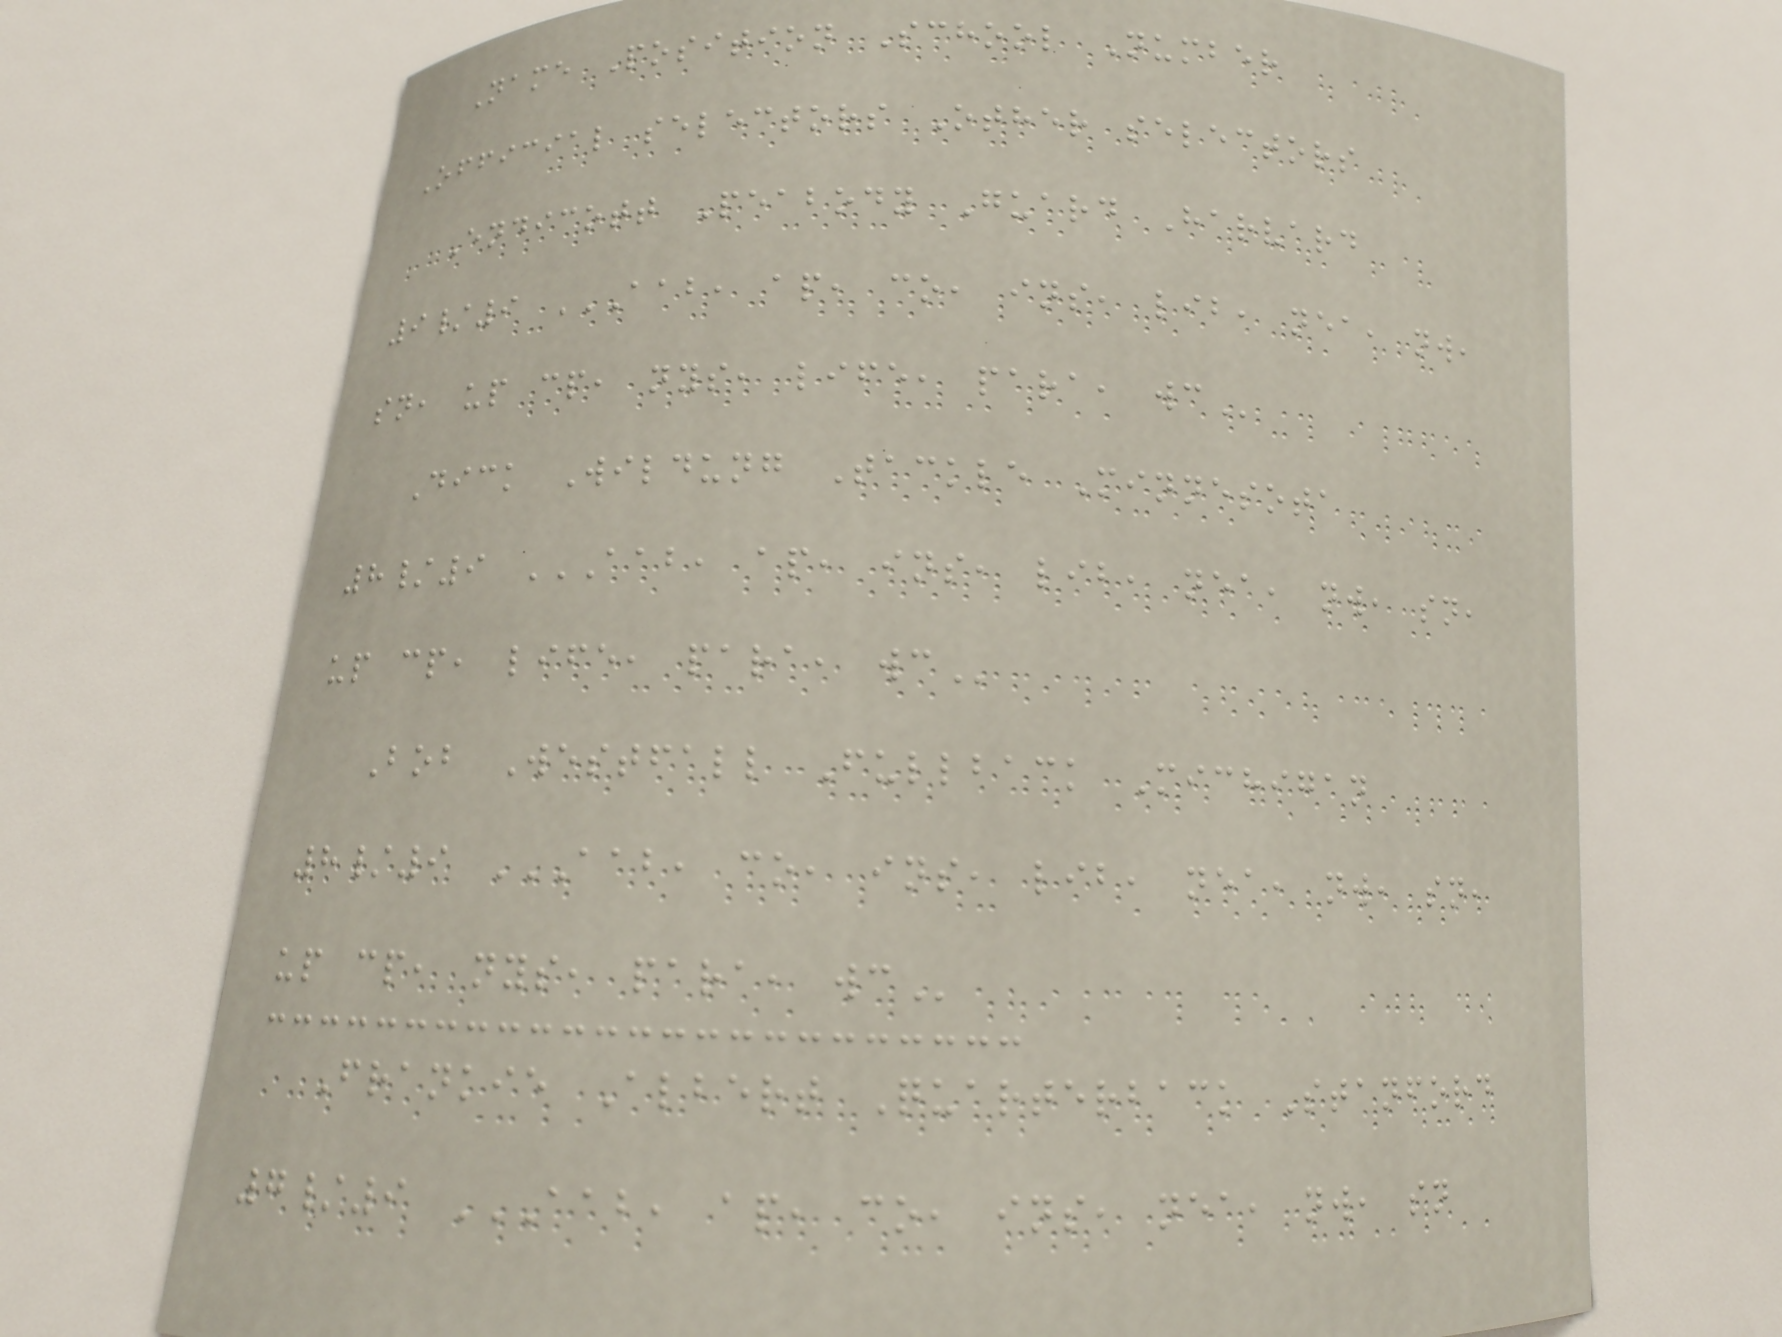Name Position School Number
Official selectors Other selectors
Endicott Peabody Guard Harvard
9/9 AAB, AP, CO, INS, LIB, NEA, NW,
SN, UP CP, NYS, LIFE, PARA, WC
Dick Wildung Tackle Minnesota
8/9 AAB, AP, INS, LIB, NEA, NW, SN,
UP CP, LIFE, PARA, WC
Bob Westfall Fullback Michigan
8/9 AAB, CO, INS, LIB, NEA, NW, SN,
UP CP, NYS, PARA, WC
Frankie Albert Quarterback Stanford
7/9 AAB, AP, CO, INS, NEA, NW, SN
